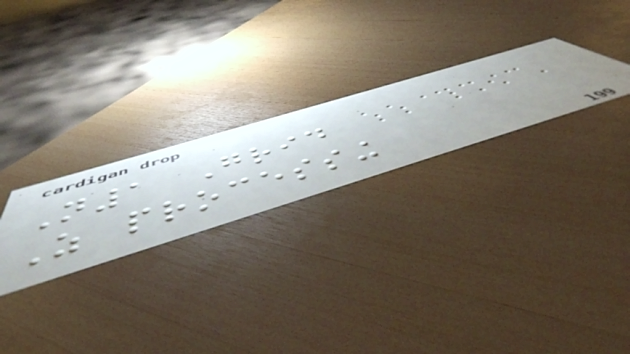N1 Grid
As processing
